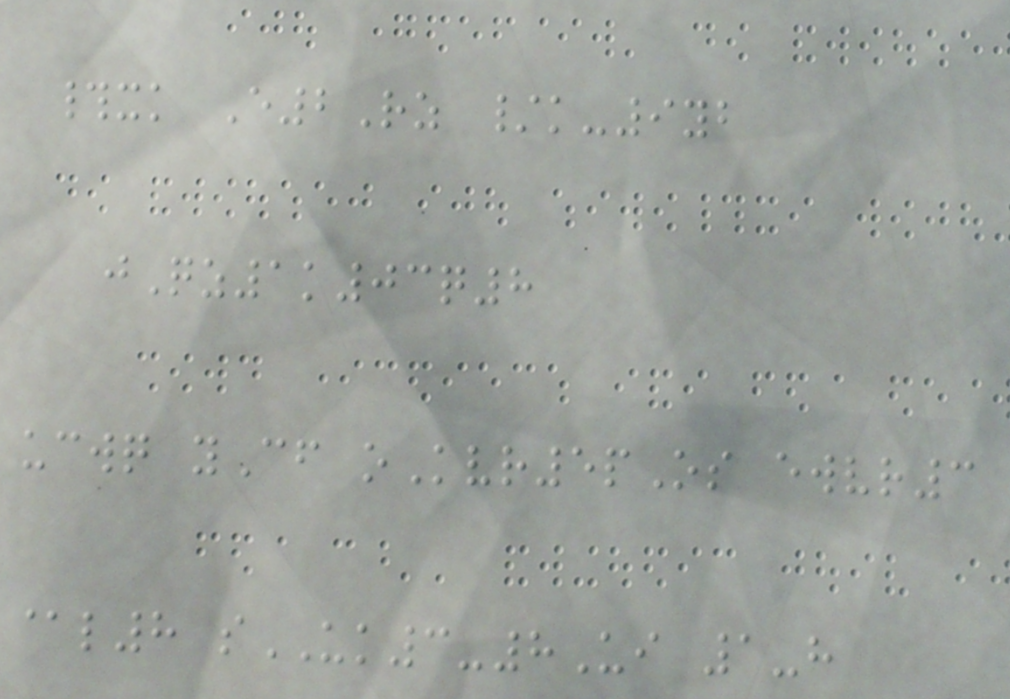#xk E2Rz /k-9yb
jQz1k03q8
ucwq yCf oKvr5pOs ewvr3
@l8 sUK3-8Ui 1-h
